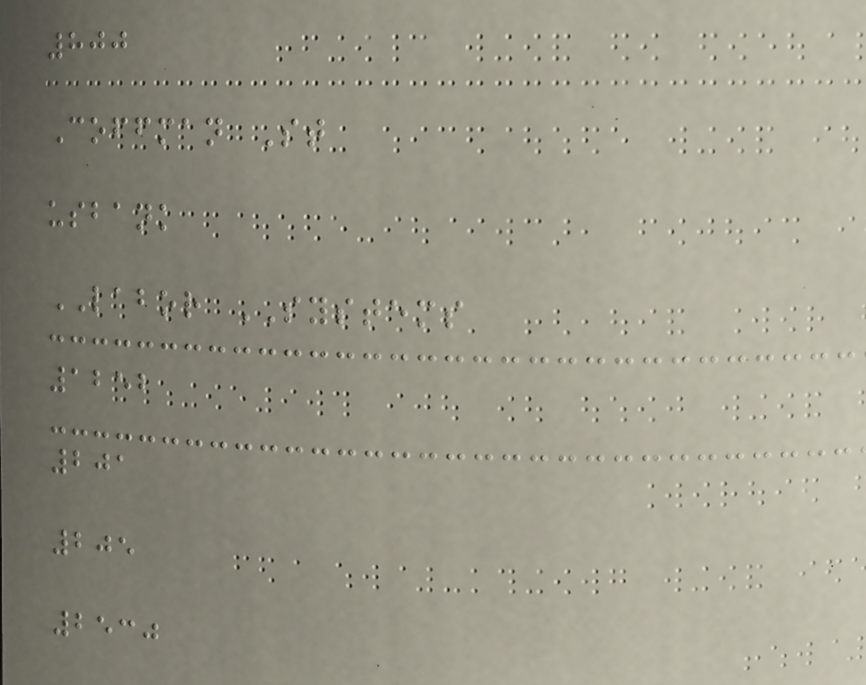800
Coffman St
usbank
LABOR SYSTEMS
1252
201
205
2530
